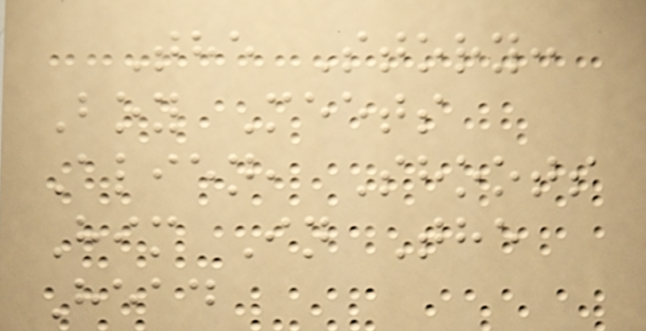The Story:
Boy Meets
Alien, Shoots
Him In The
Head
